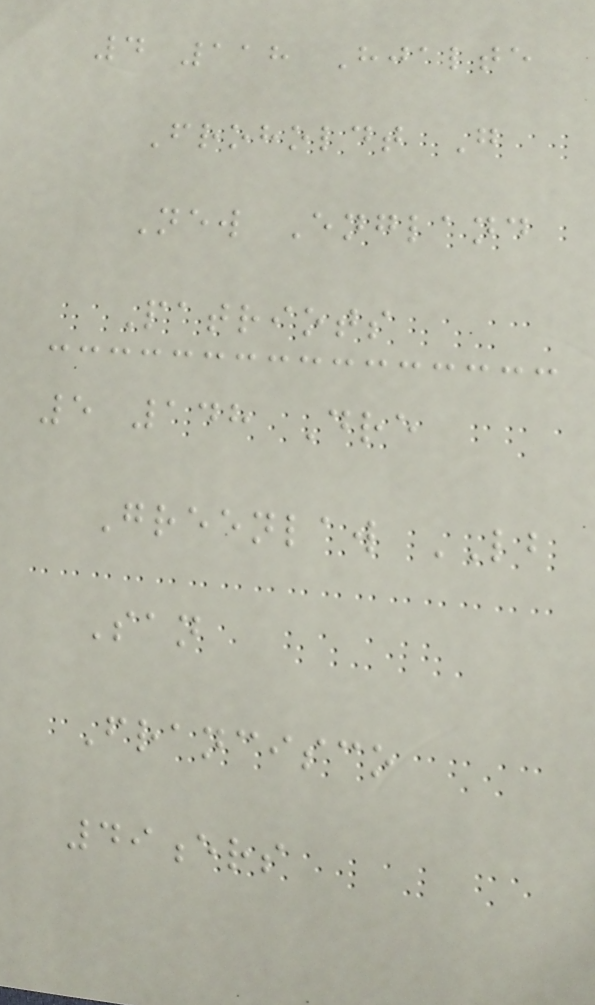4 118 Hjalte
Froholdt G
New England
Patriots
5 148 Dre
Greenlaw LB
San
Francisco
49ers
